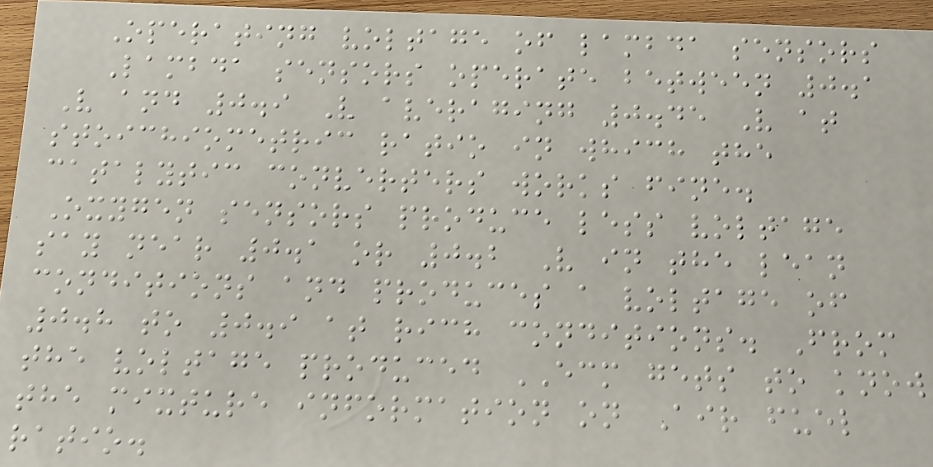Operating voltage of lambda sensors
Lambda sensors operate between 0.1
V and 0.9 V averaging 0.45 V at
stoichiometric ratio in which the
catalytic converters works fine.
Oxygen sensors produce less voltage
say near 0.1 or 0.2 V in the lean
conditions and produces a voltage of
0.8 to 0.9 at rich conditions. From
the voltage produced ECM gets to know
the mixture information on Air fuel
ratio.
